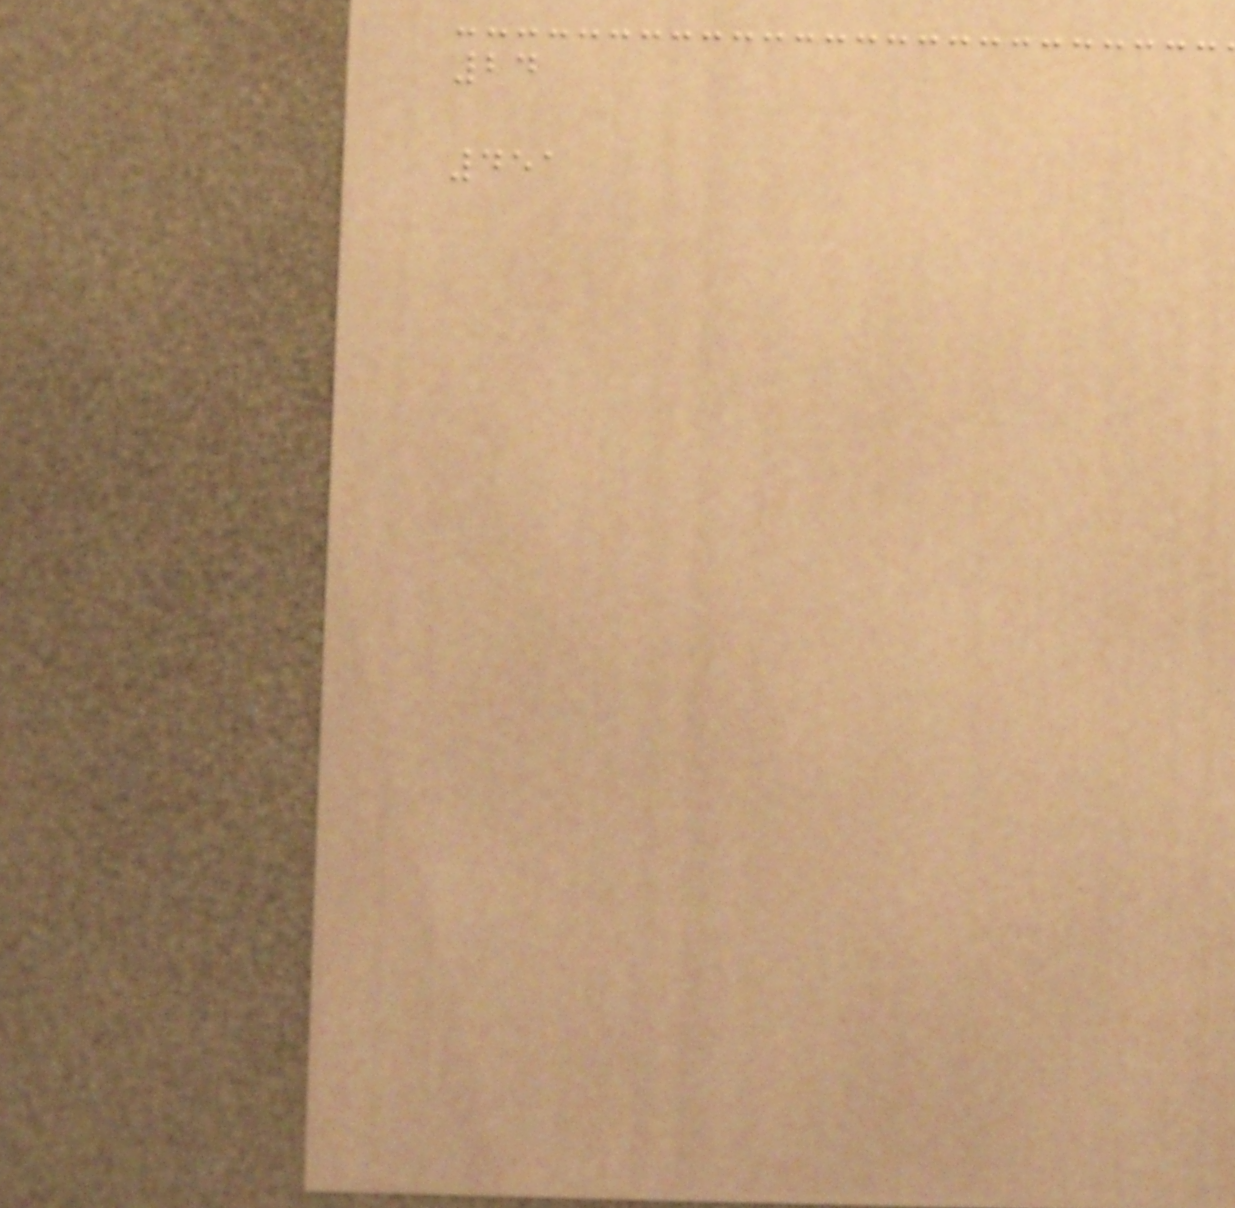24
451
